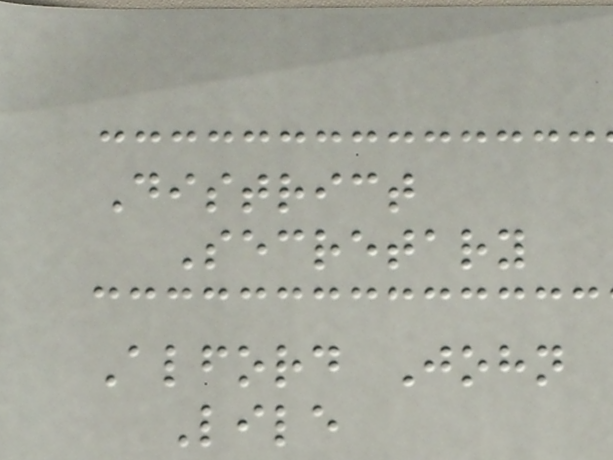District
Secretary
Alford John
Lile
